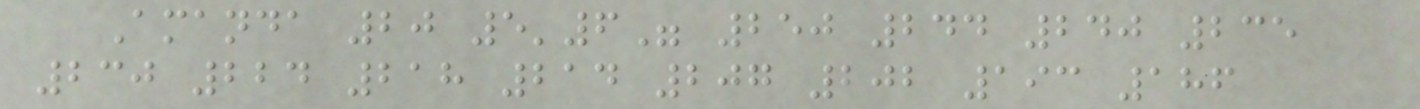Amanda 20 5'6" 250 244 240 235
230 224 218 214 207 202 193 186
